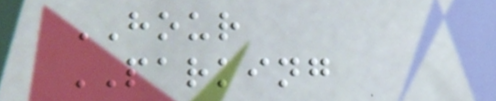HOUR
PARKING
